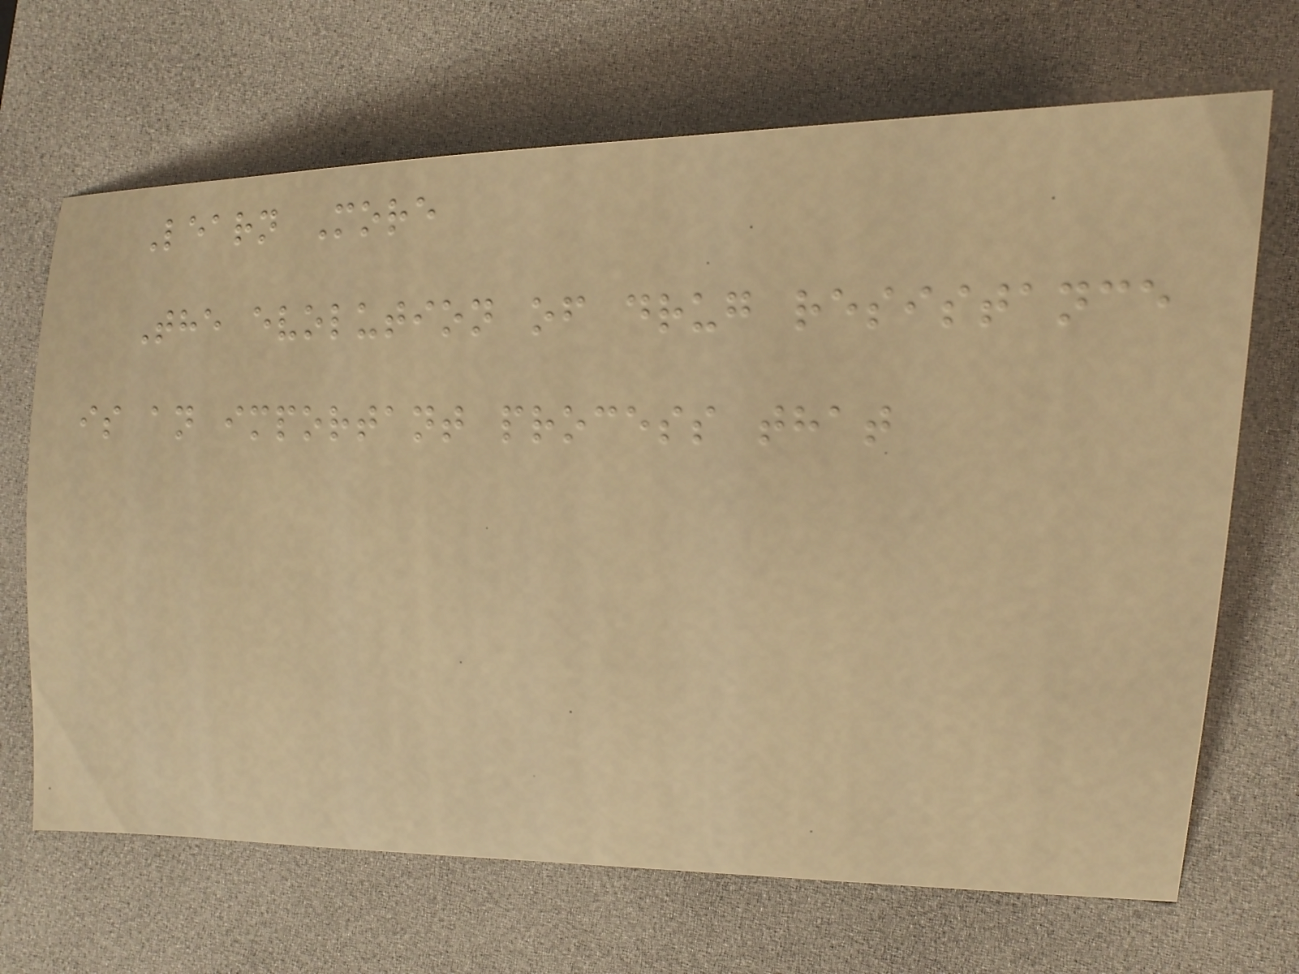Learn More
The evolution of drug resistance
is an important process that
